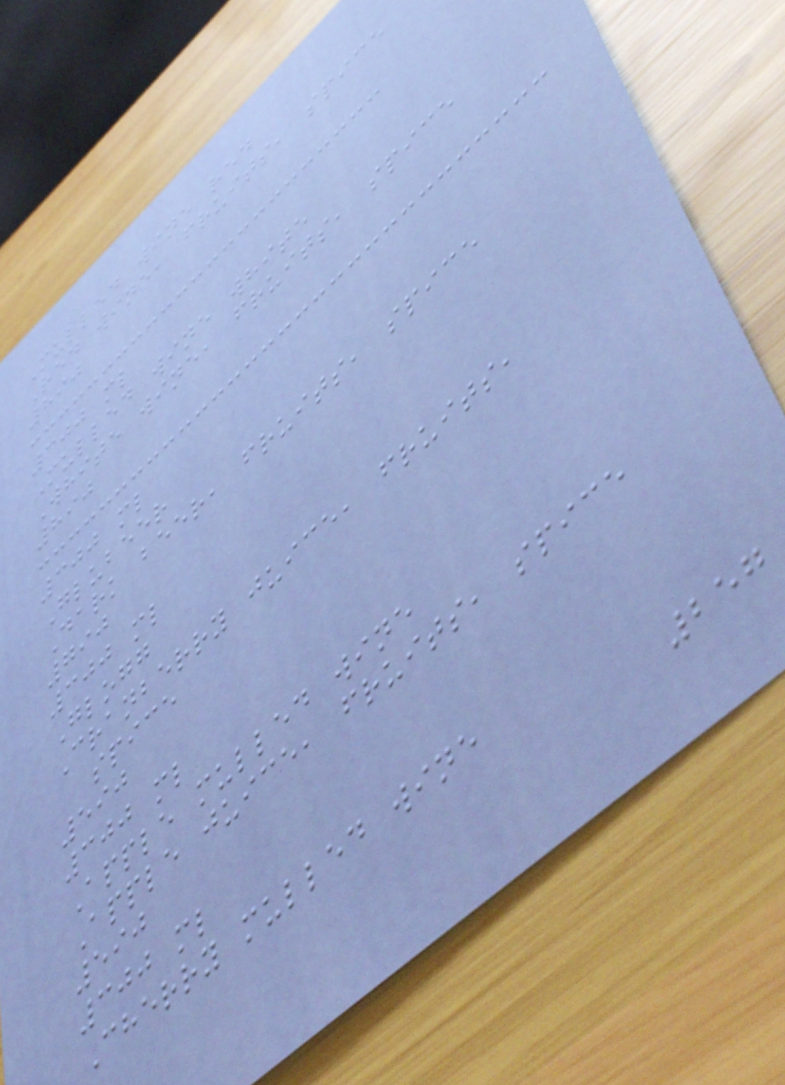Mulled wine red
Red wine, fruits, spice
890
300 ml
Mulled wine white
White wine, fruits, spice
890
300 ml
Glubeer
Dark beer, fruits, spice
790
300 ml
Glogg
Cranberry juice, fruits,
spice
590
300 ml
Apple mulled wine
Apple juice, fruits, spice
590
300 ml
Cherry mulled wine
257
